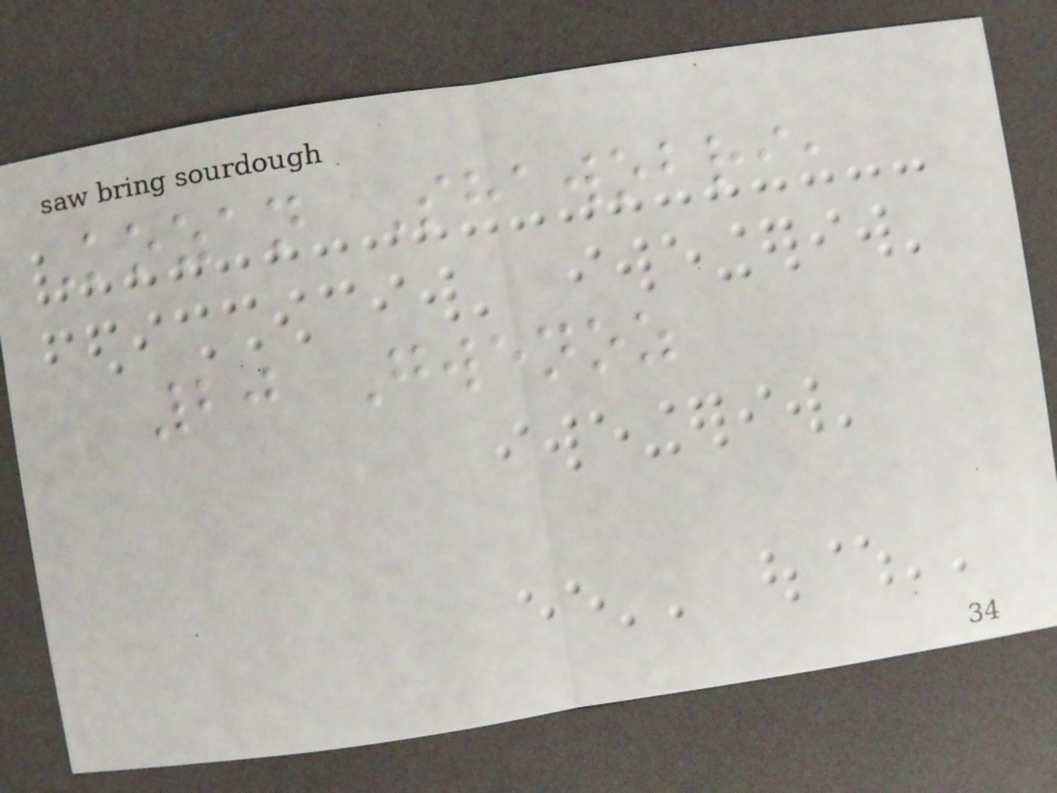Kozan Shawobri,
20 Gwenoz
